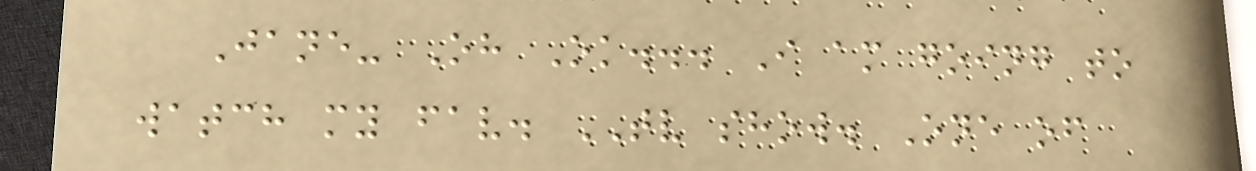Jane- Oh Ok... I am going to
watch my fav. TV show. One of
